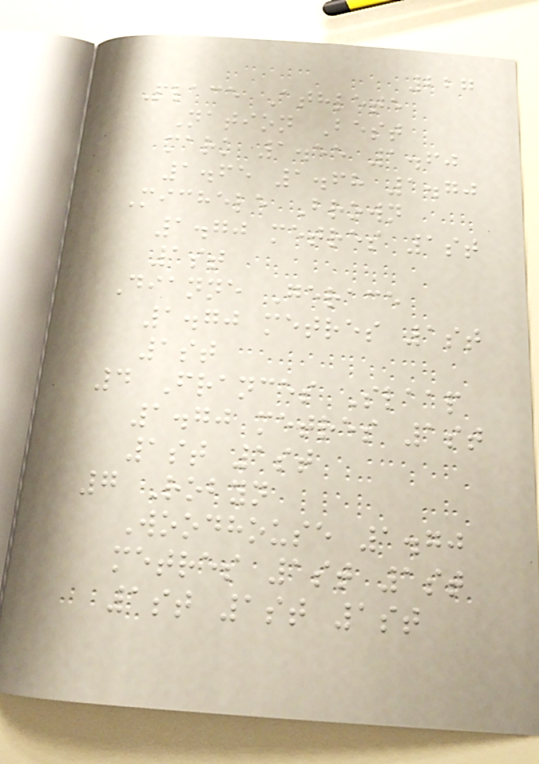227
Place Athlete
Nation Best
mark 1.55 1.60
1.65 1.68 1.70
Michele Brown
1.70 metres 1st
1st
Dianne Gerace
1.70 metres 1st
1st
4 Frances Slaap
1.70 metres 1st
1st 1st
7 Robyn
Woodhouse 1.70
metres 1st 1st
1st 1st 1st
